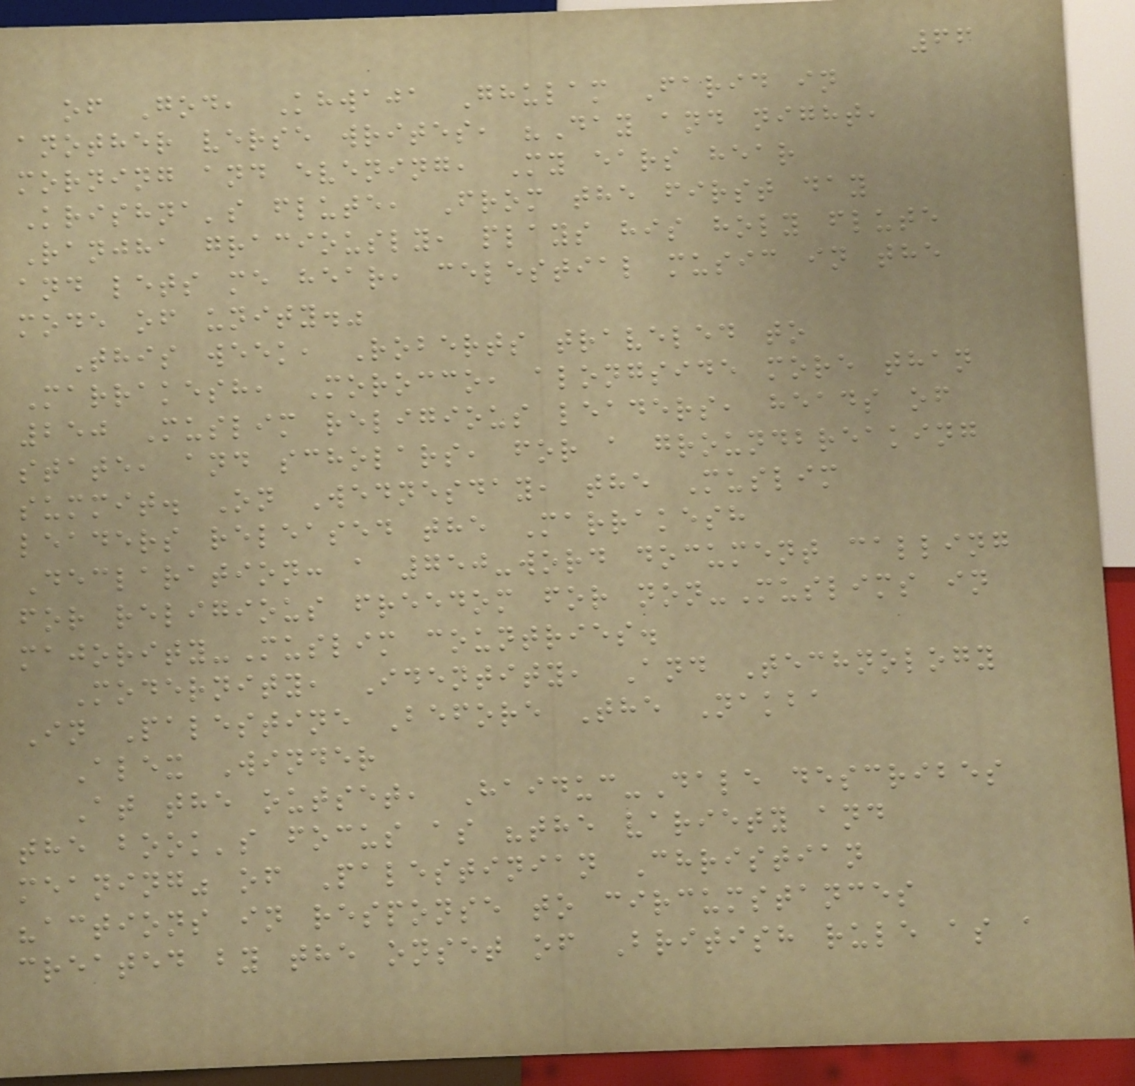66
of God, Khwaja Ghulam Farid in
another verse writes, "Day and night,
morning and evening, My ears hear
Krishna's flute, From the first day
Ranjha graciously, plays his holy flute
and lets me hear, celestial music in the
mode of unity."
This week, Roberts traveled to
Marrakesh, Morocco, alongside more than
250 Muslim religious leaders, heads of
state, and scholars, for a groundbreaking
summit. On Wednesday, the Muslim
leaders released the Marrakesh
Declaration: a 750-word document calling
for religious freedom for non-Muslims in
majority-Muslim countries.
Modernity, Identity, And Technology
In Palestine Before The Nakba
Alex Winder
At the outset, Haiduc-Dale describes
the book's focus as "the variety and
meaning" of Palestinian Christian
"actions in response to circumstances
created by the onset of British rule as a
